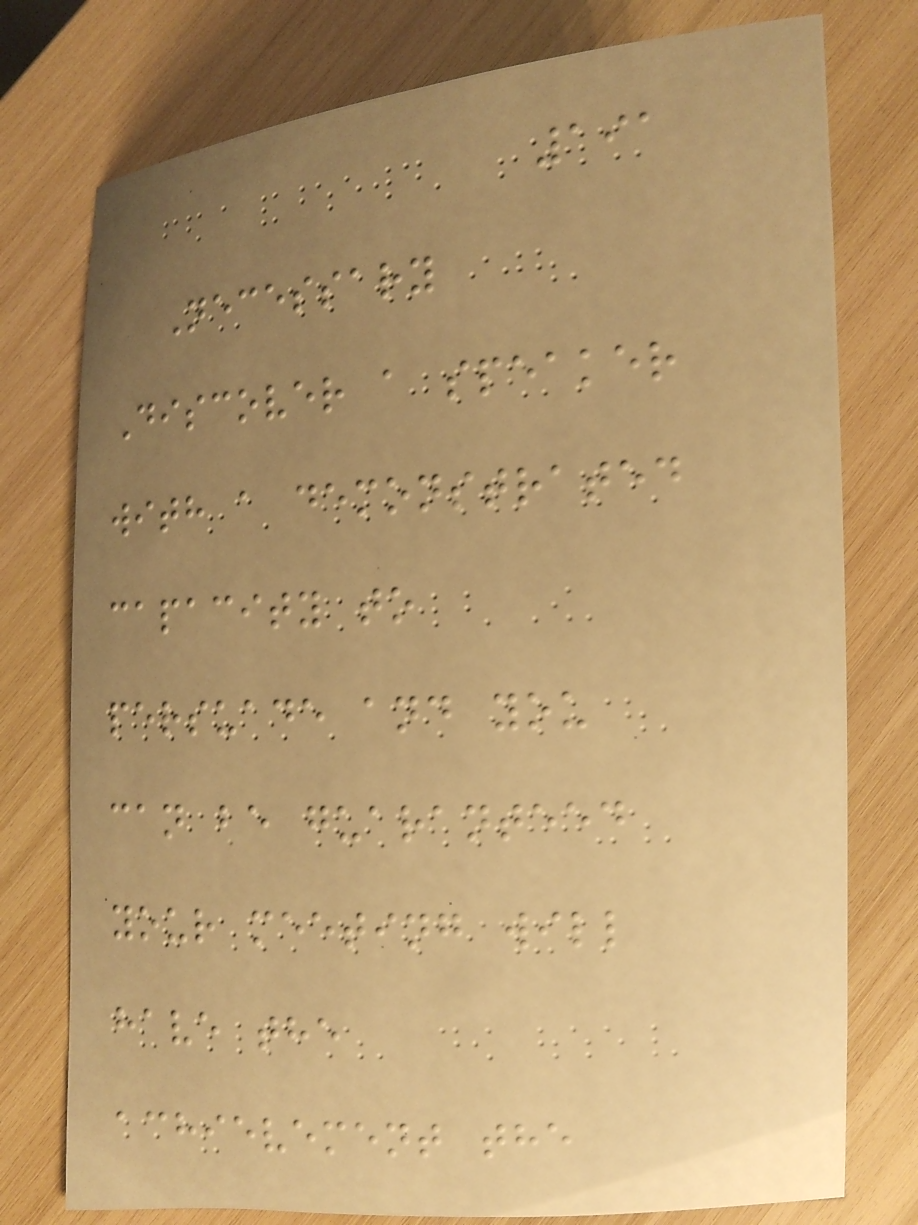191
Necessary
Discover a speaker
with a demonstrated
capacity to
persuade and you
can be guaranteed
your meeting will
have the
achievement the
